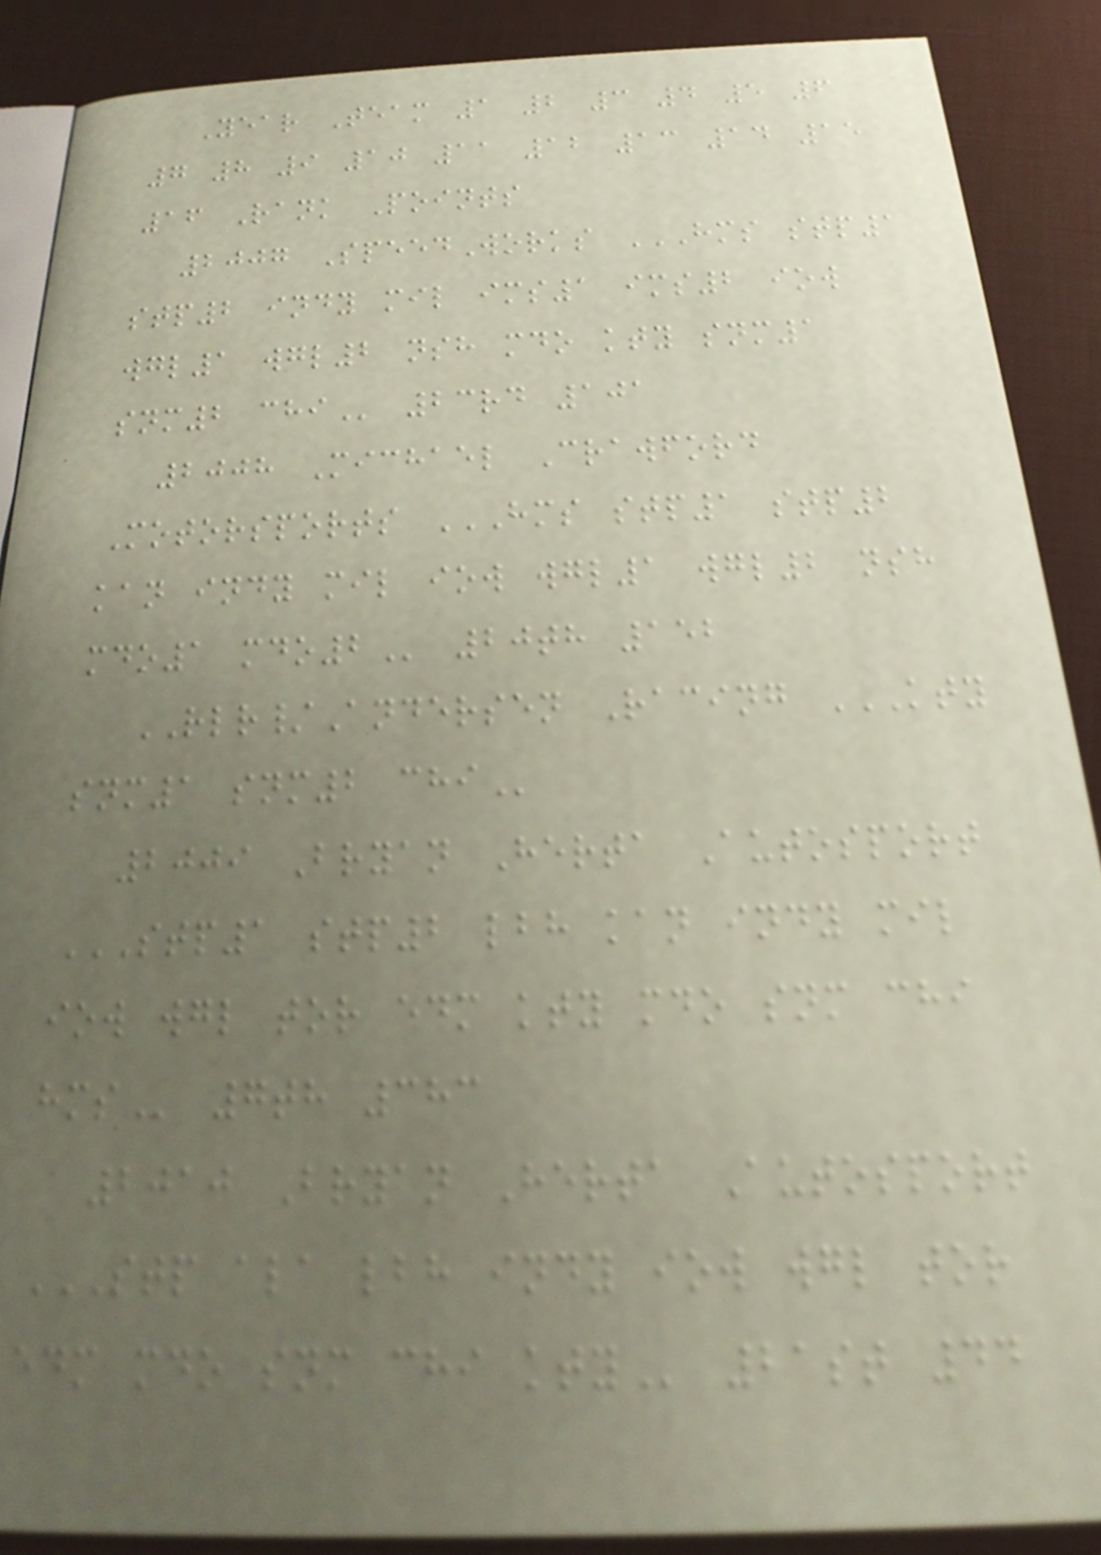Year Team 1 2 3 4 5 6
7 8 9 10 11 12 13 14 15
16 Rank Points
2007 SpeedWorks HMS STP1
STP2 INDY MIL IMS1 IMS2 IOW
WGL1 WGL2 NSH MDO KTY SNM1
SNM2 CHI 23rd 101
2008 Michael Crawford
Motorsports HMS STP1 STP2
KAN INDY MIL IOW WGL1 WGL2 NSH
MDO1 MDO2 20th 152
RLR/Andersen Racing KTY
SNM1 SNM2 CHI
2009 Bryan Herta Autosport
STP1 STP2 LBH KAN INDY MIL
IOW WGL TOR EDM KTY MDO SNM CHI
HMS 7th 383
2010 Bryan Herta Autosport
STP ALA LBH INDY IOW WGL TOR
EDM MDO SNM CHI KTY 21st 44
